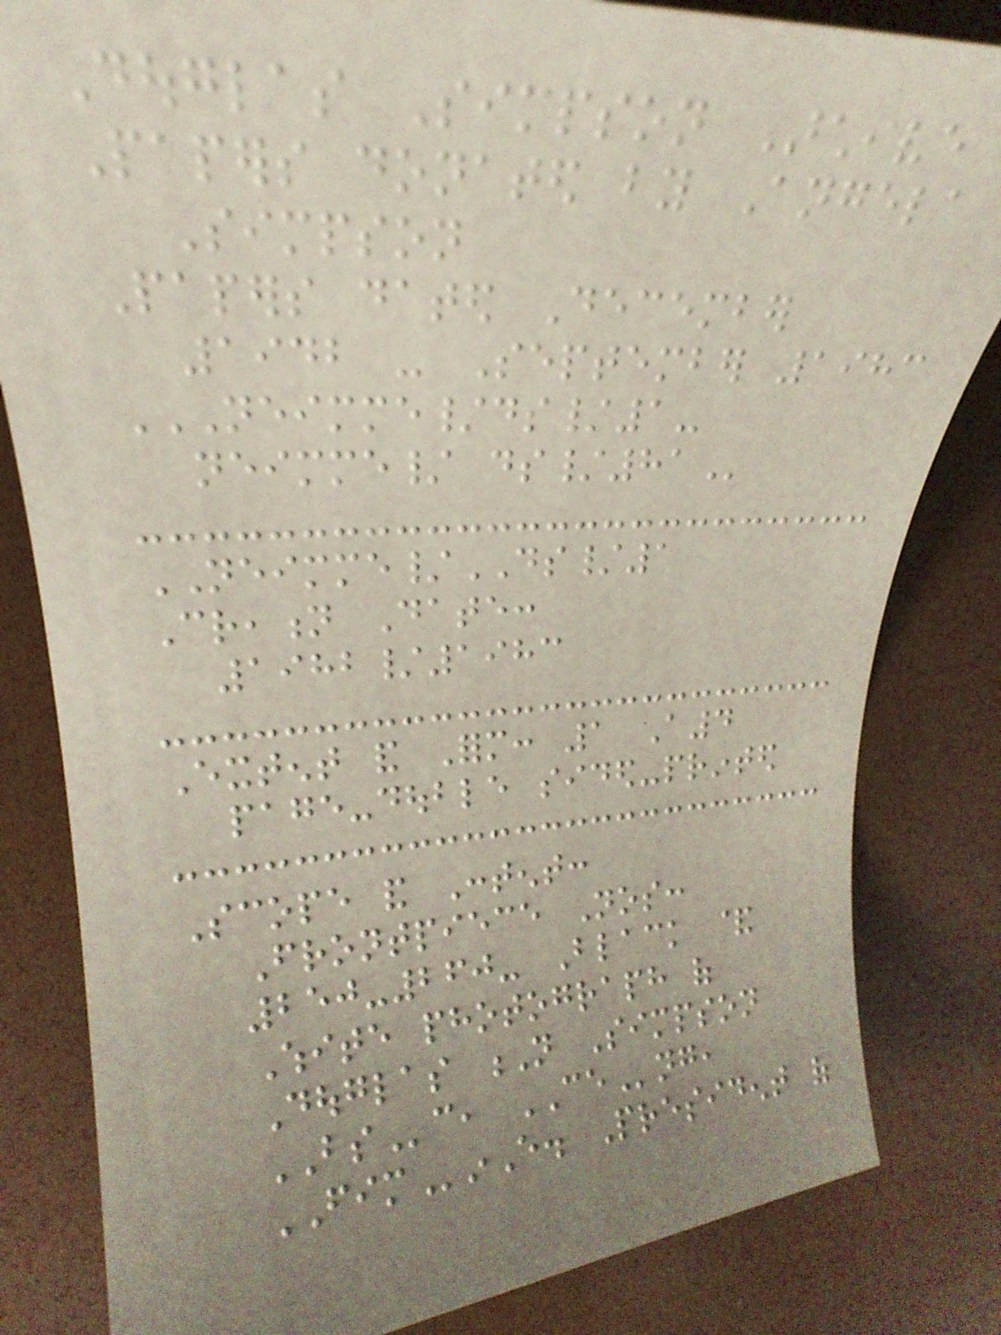Douglas Simpson Archive
Papers donated by Angela
Simpson
Papers dated December
1942 - September 1983
NEIMME/DS/1-
NEIMME/ DS/81
NEIMME/DS/1
Creation Date:
1982/1983
Extent and Form: 1 A4
page-double sided-printed
Scope and Content:
Frontpiece Nos:
250-260- Black &
White photograph of
Douglas N Simpson
BSc, CEng,
FIMinE. President of
